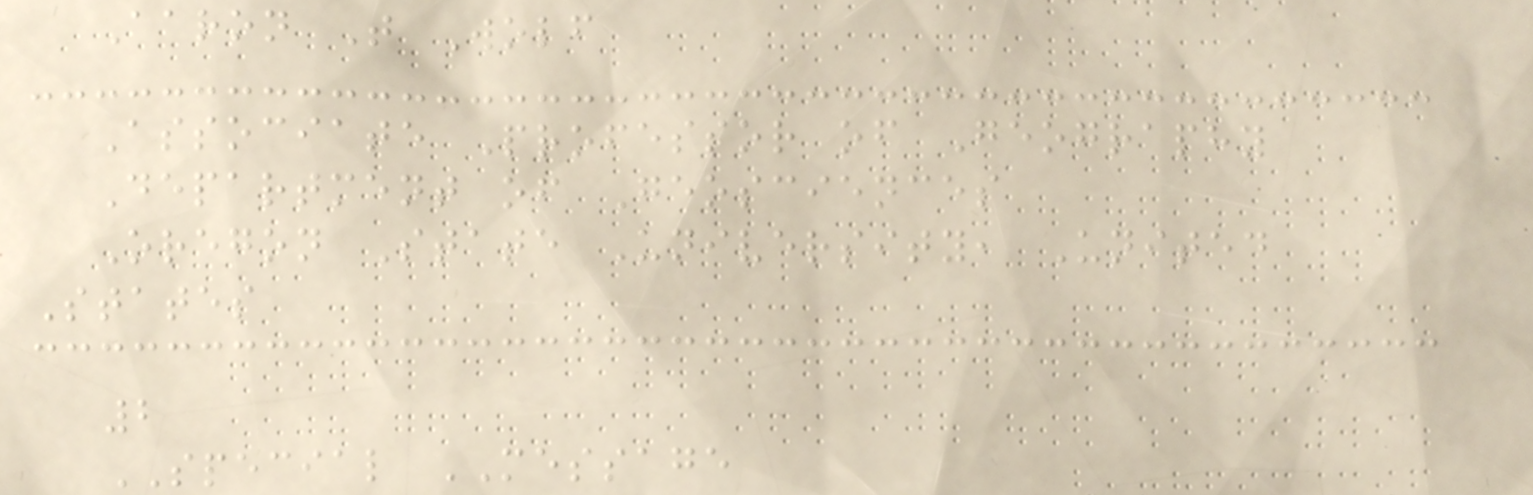Aaron T Wolf
Associate Professor of Geography
Department of Geosciences
Oregon State University, United
States
2
SPECIAL MESSAGE
